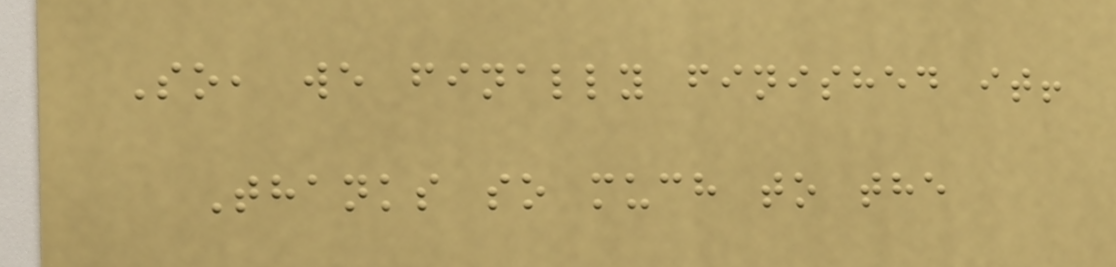So, we finally finished it!
Thanks so much to the
